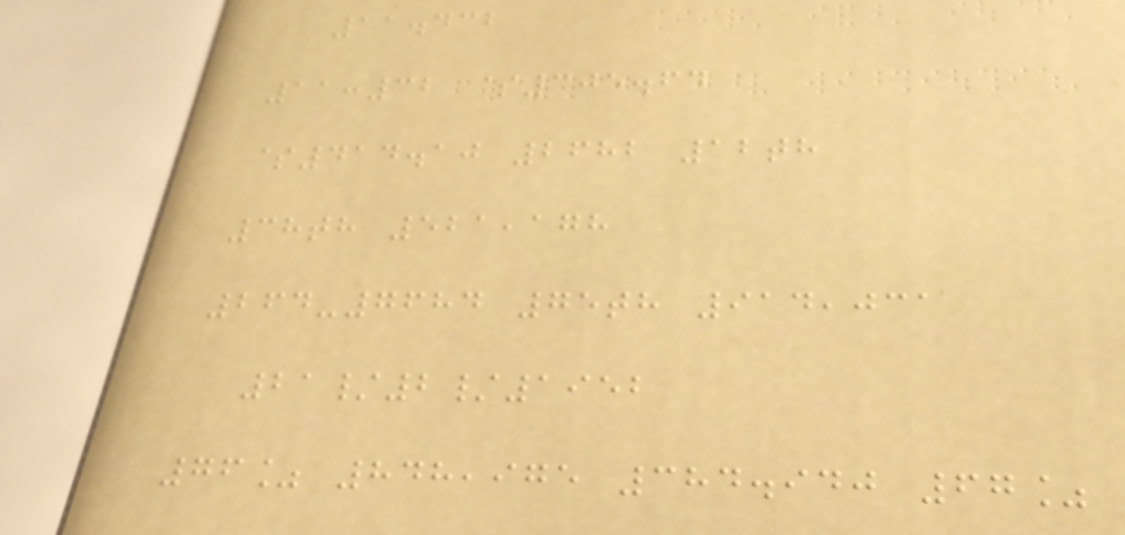11.432
11:32 $305.64
$414.10 2682 12th
38th 521,178
264-7684 75th 914,031
21/2/1952
76% 848,975 384.940 67%
